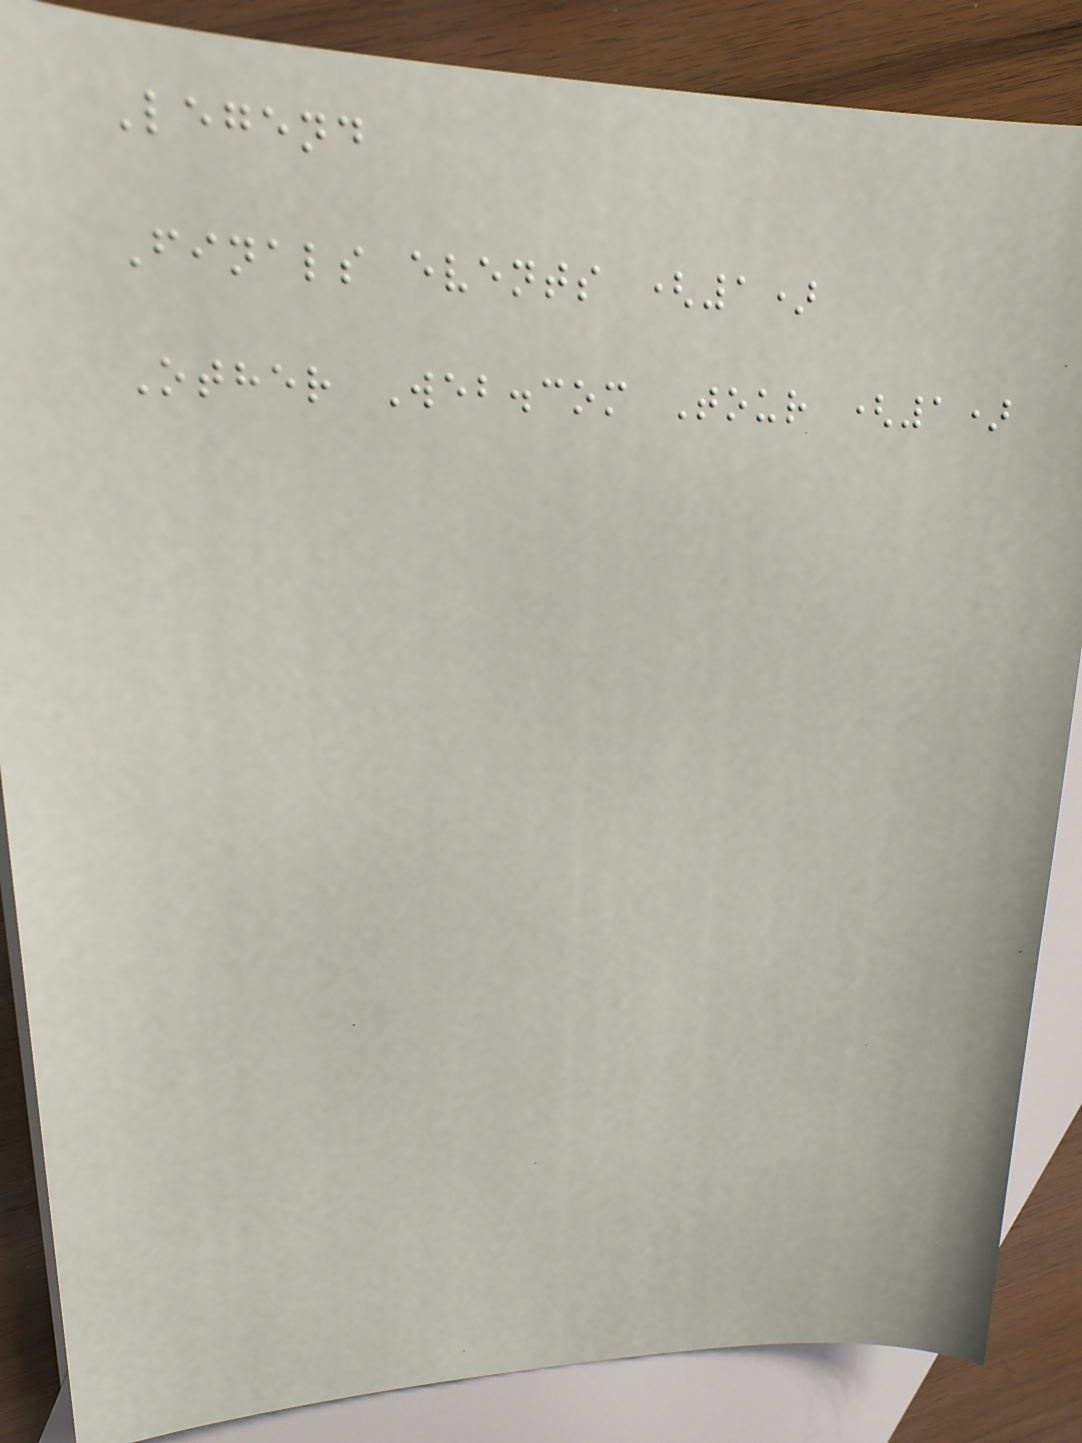Legend
Finals events (1)
Other Web.com Tour (1)
